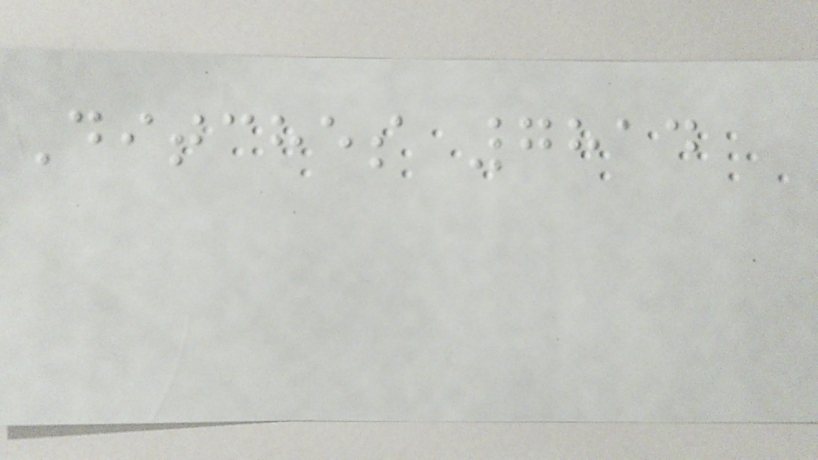Ditches 7814
